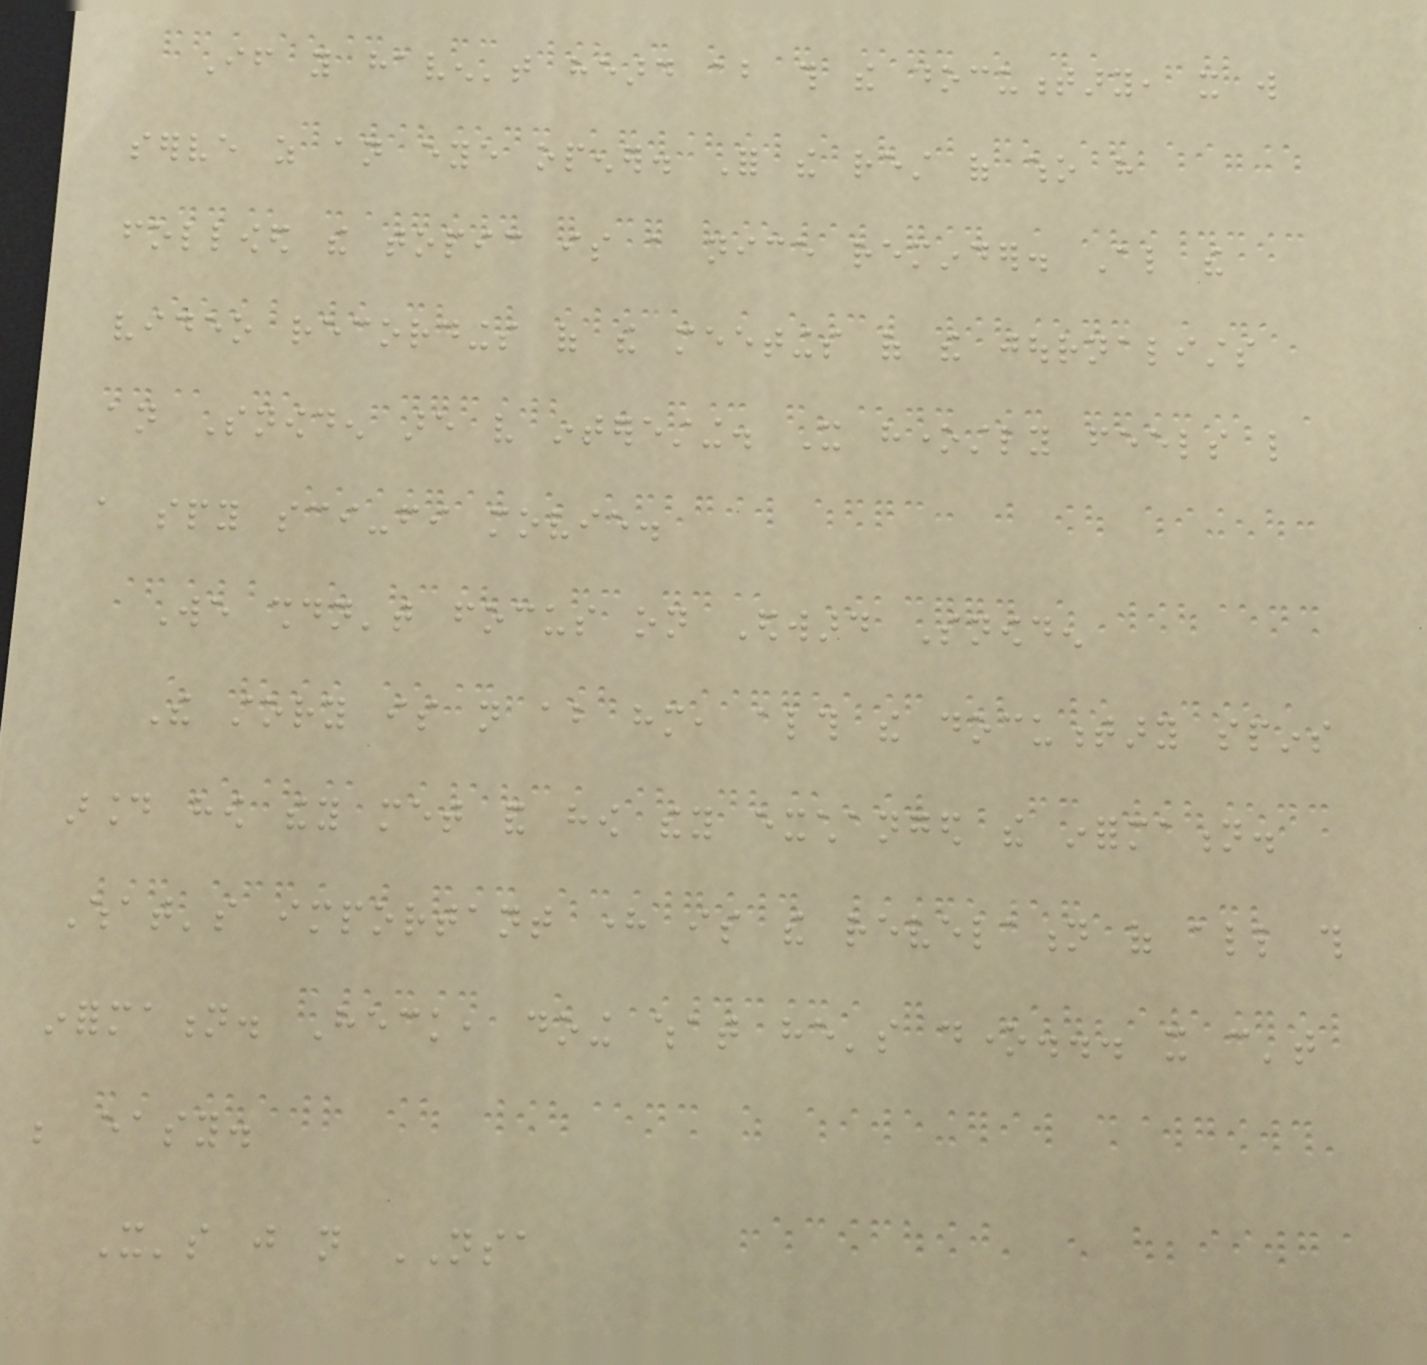If you haven't heard about this the documentary, it will
serve as an eye opener. For the rest of who have
followed the topic is a nice reminder. Also the
video recordings of the meetings of the journalists
an Snowden are very interesting. It honestly feels like
a spy sci-fi movie.
We shouldn't focus on Edward Snowden
The story is not about him, although the documentary spins
around how they met and how they exchanged the information.
What's important here is the revelation of all this
information. Heck, doing what he's done... it can't
be easy.
It's just not NSA
